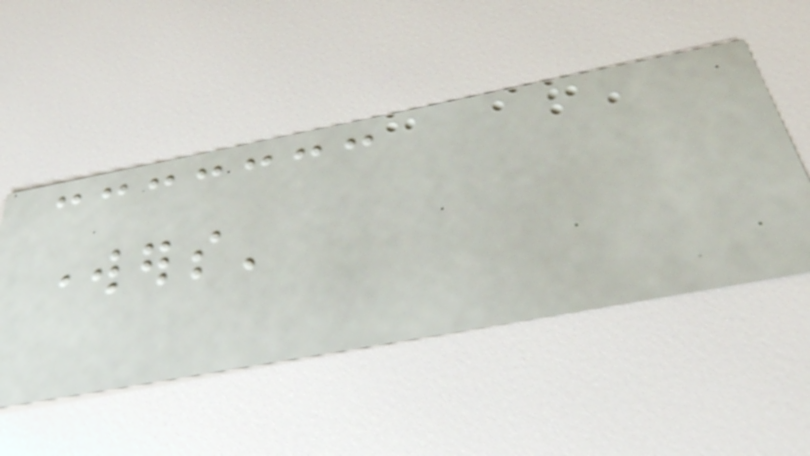workers'
